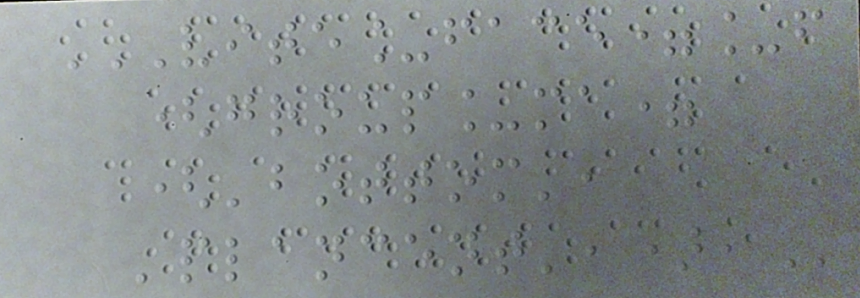VITE_FACE=_F
(GROUP_MA=
('BOTTOM',
'PLANCENT',),
